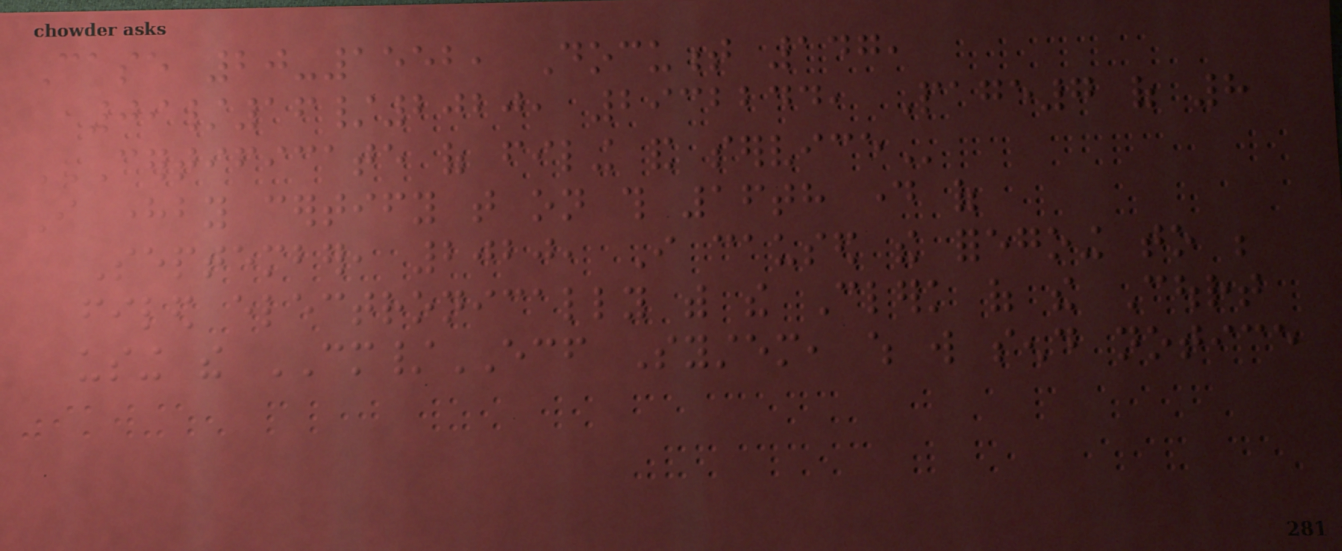Case 20-1552, Document 147,
09/16/2020, 2932244, Page7 of 8
CERTIFICATE OF FILING AND SERVICE
I hereby certify that on this 16th day of
September, 2020, I caused the foregoing to be
filed electronically with the Clerk of the Court
using the CM/ECF System, which will send notice
